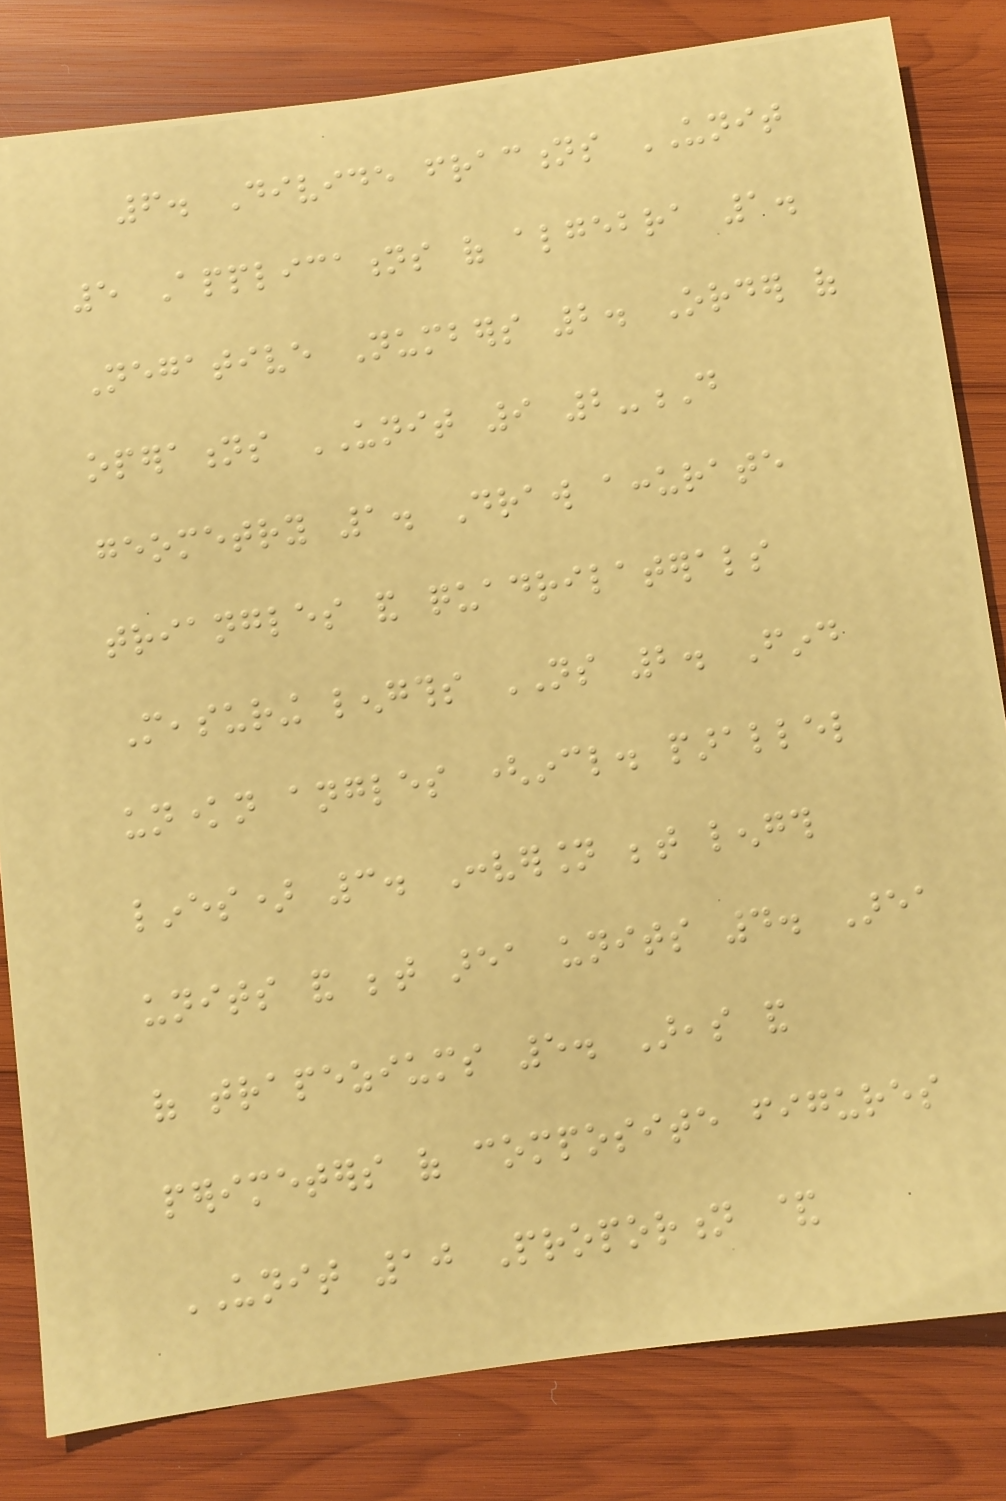6. Divide fractions UNIT
5 Applications of algebra 1.
Negative Numbers 2. Order of
operations UNIT 9 2-D
geometry 1. Draw accurate
triangles and quadrilaterals
Measuring lengths NS 2. Find
unknown angles (incl. parallel
lines) 3. Conversion between length
units and between area units 4. Area
of trapeziums 5. Areas and
perimeters of composite figures
UNIT 10 Proportion &
